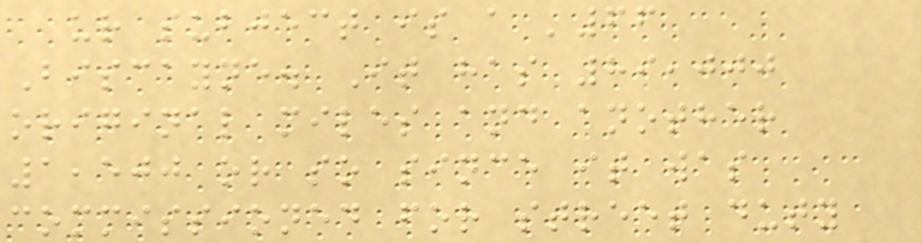ur subject is a '66
Biscayne. It has 89,000
original miles and another
1,500 or so since it was
commissioned for street duty
